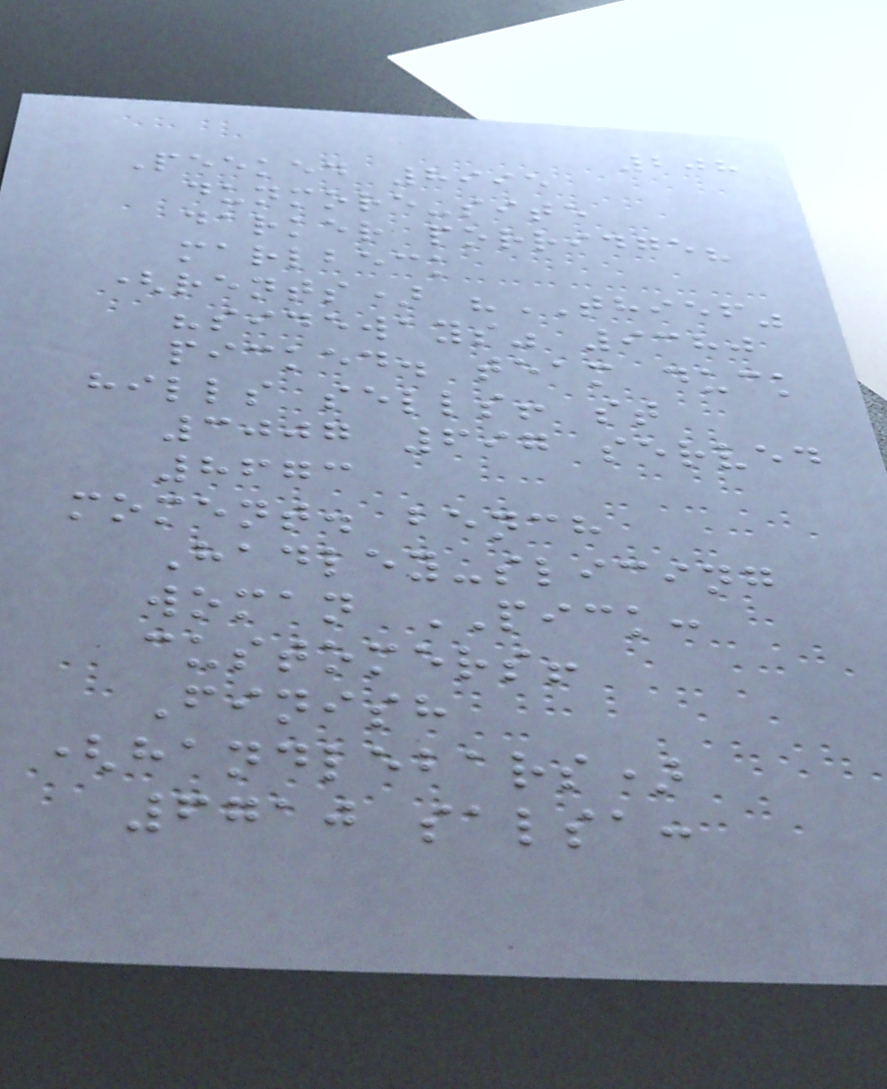208
Peeked 8995
dunmore-site
darker porridge?
marlbeck
(rents) "THIEF"
"sideways" 9380
picked. team duck
hills sells! st
3007 697 served
8673
moment. bench
Hadley-slicing
woman PICK:
customers!
Finish
(handlebars)
6710 salsa:
